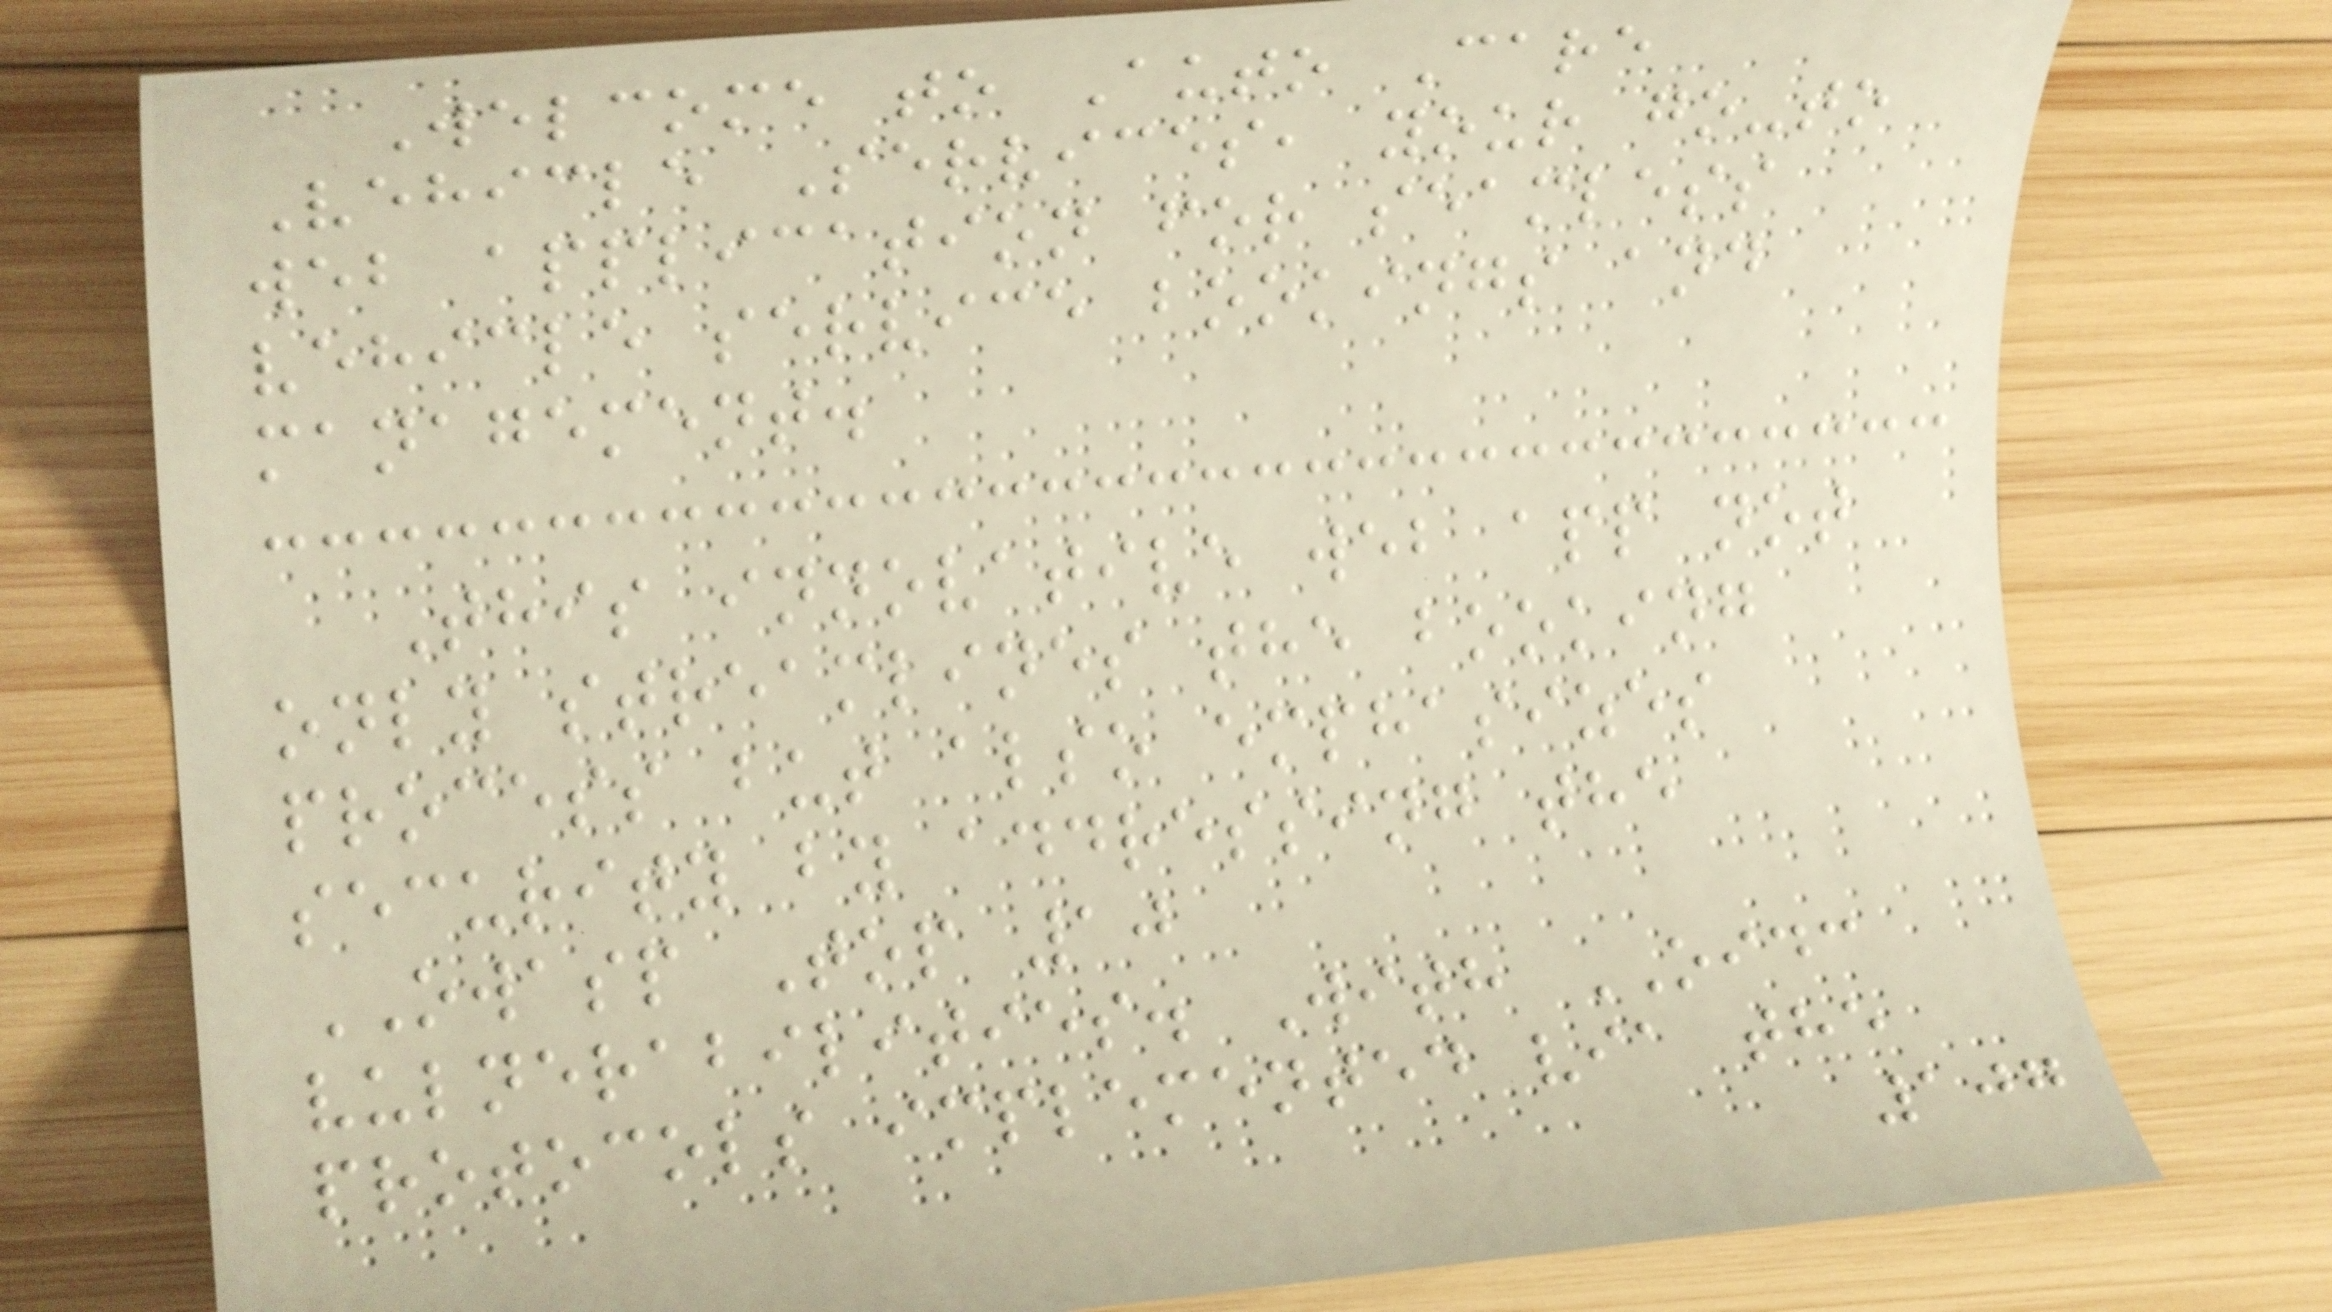Welcome to Auto Care
Vehicle Services, your go-to
web application for seamless
vehicle service bookings and
management.
This innovative web app not
only streamlines the booking
process but also emphasizes
security by addressing the
OWASP Top 10
vulnerabilities. With OIDC
protocols implemented via the
107
